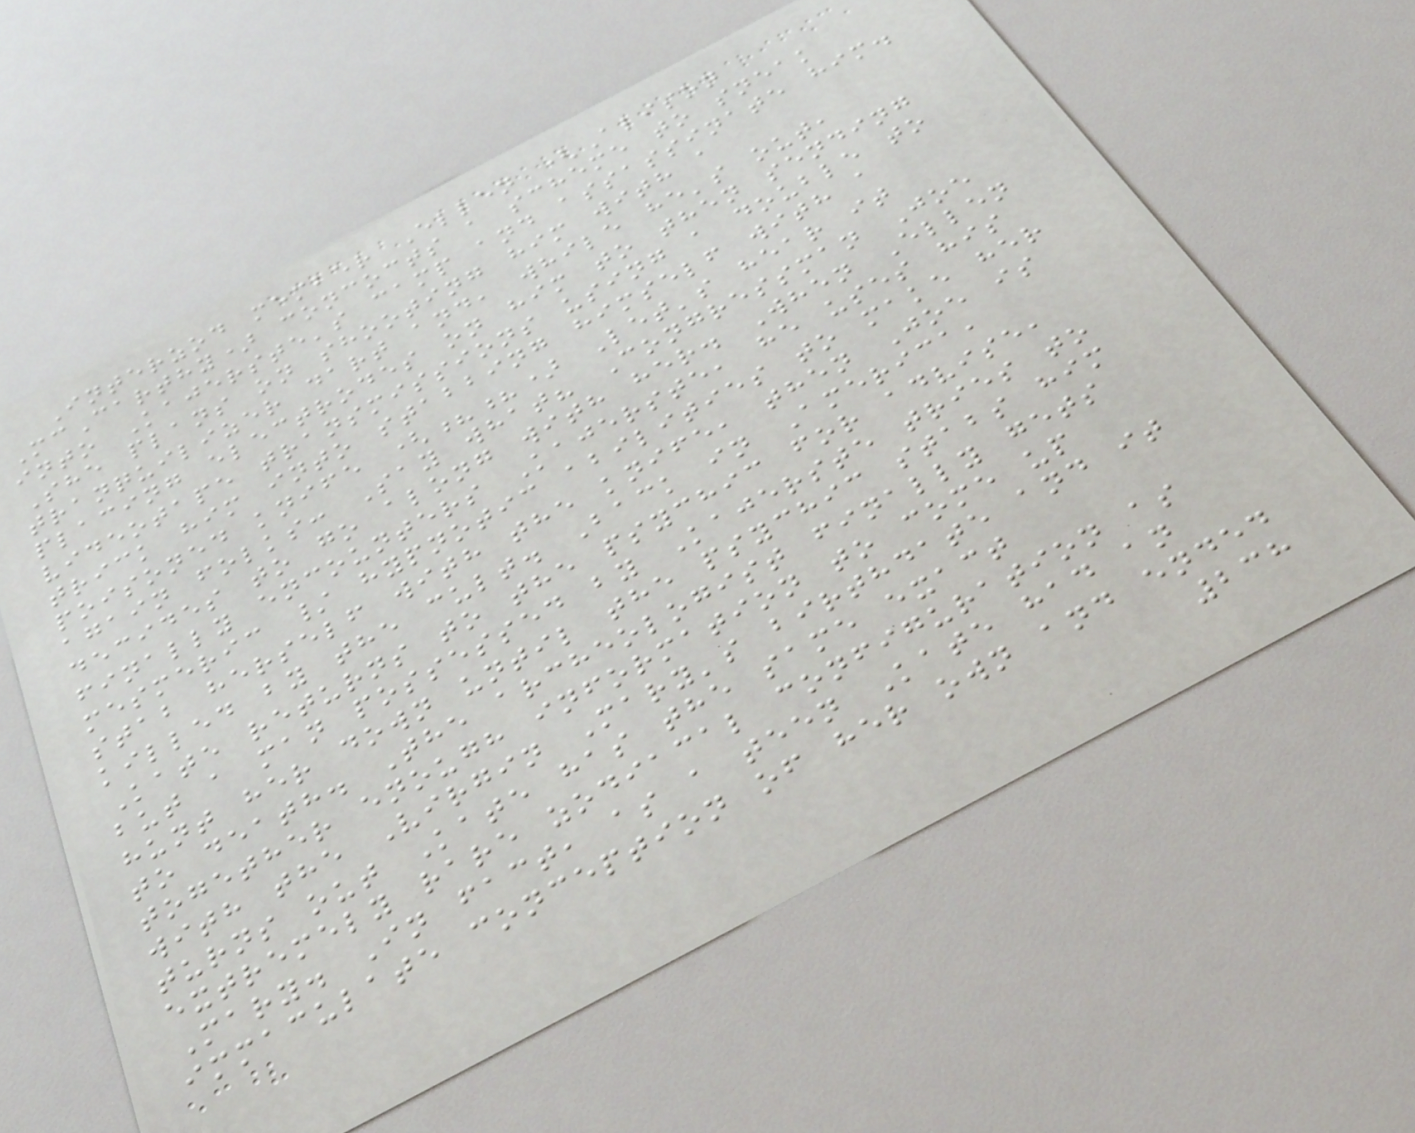Interzod member Ellen (Alison
McCarthy) concocts a scheme to sneak
into Kajerste's camp and assassinate him.
She plans on shooting him with a
tranquilizer dart and, while he's out,
placing electrodes on him to then sending
videotape transmissions using a double to
trick him into stabbing himself with a
poisoned knife (??) Let's hear it
again folks: Say what? Congressman Joe
decides to go along with her. When Ellen
finally encounters Kajerste, he uses his
mesmeric / hypnotic abilities to make her
stab herself with the knife, then Joe is
killed by the cult. Back in America,
Kate returns to the psychic for advise,
but a man possessed by Kajerste tries to
hunt her down until the psychic stabs him
to death. The archeologist finally gets
together enough information to come up
with the Virgin Mary's birthdate and it
turns out Kate has the same exact
extremely rare zodiacal configuration as
Mary. In fact, as a teen Kate had an
immaculate conception of her own and ended
238
